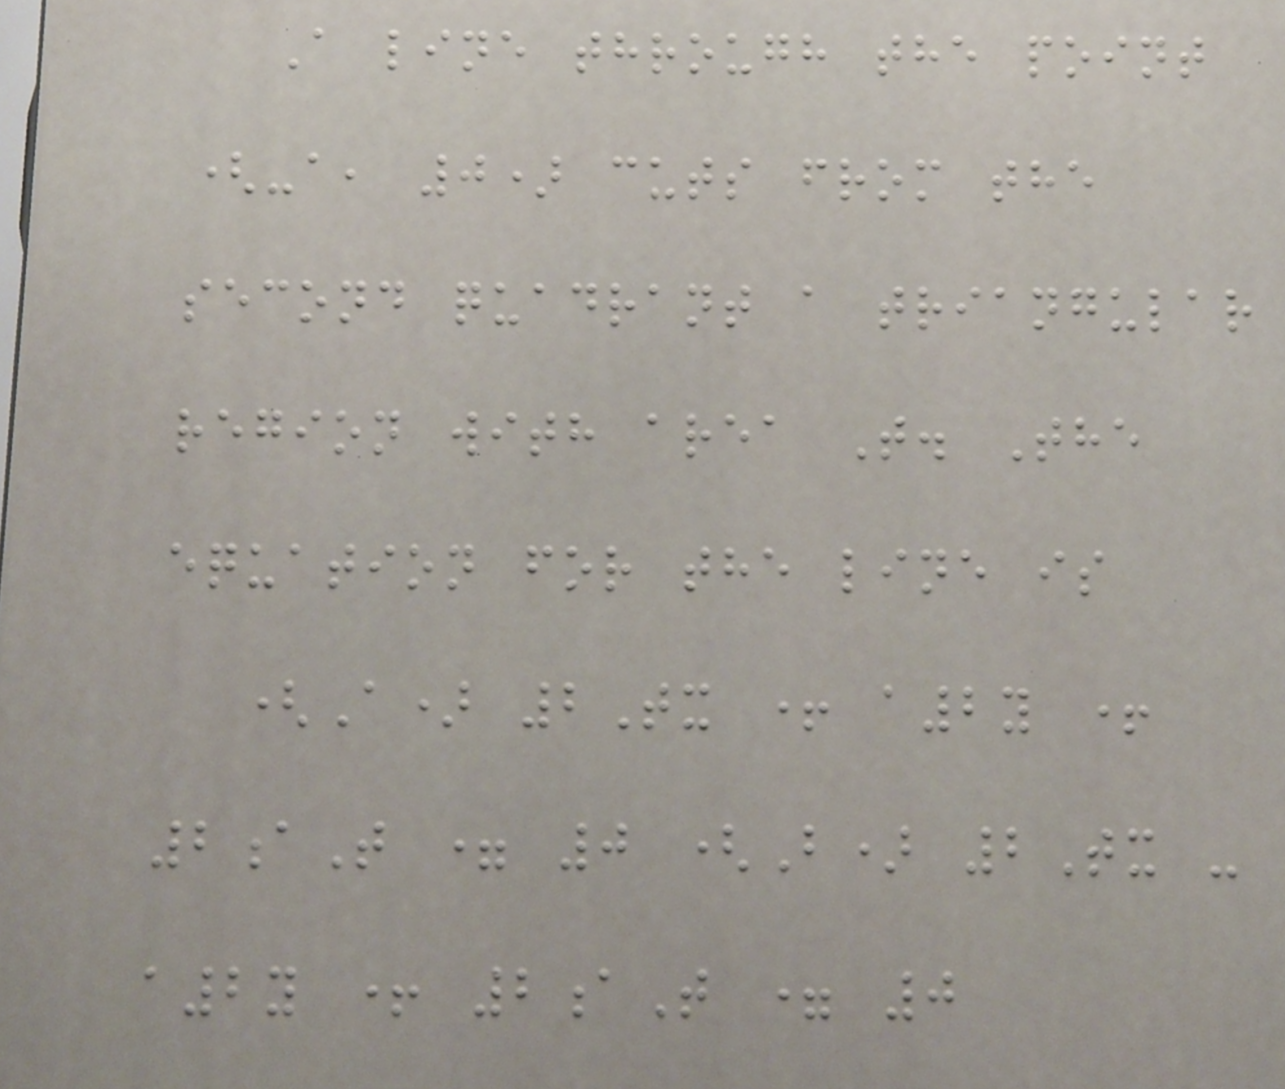A line through the point
(-a, 0) cuts from the
second quadrant a triangular
region with area T. The
equation for the line is
(A) 2Tx + a2y +
2aT = 0 (B) 2Tx -
a2y + 2aT = 0
